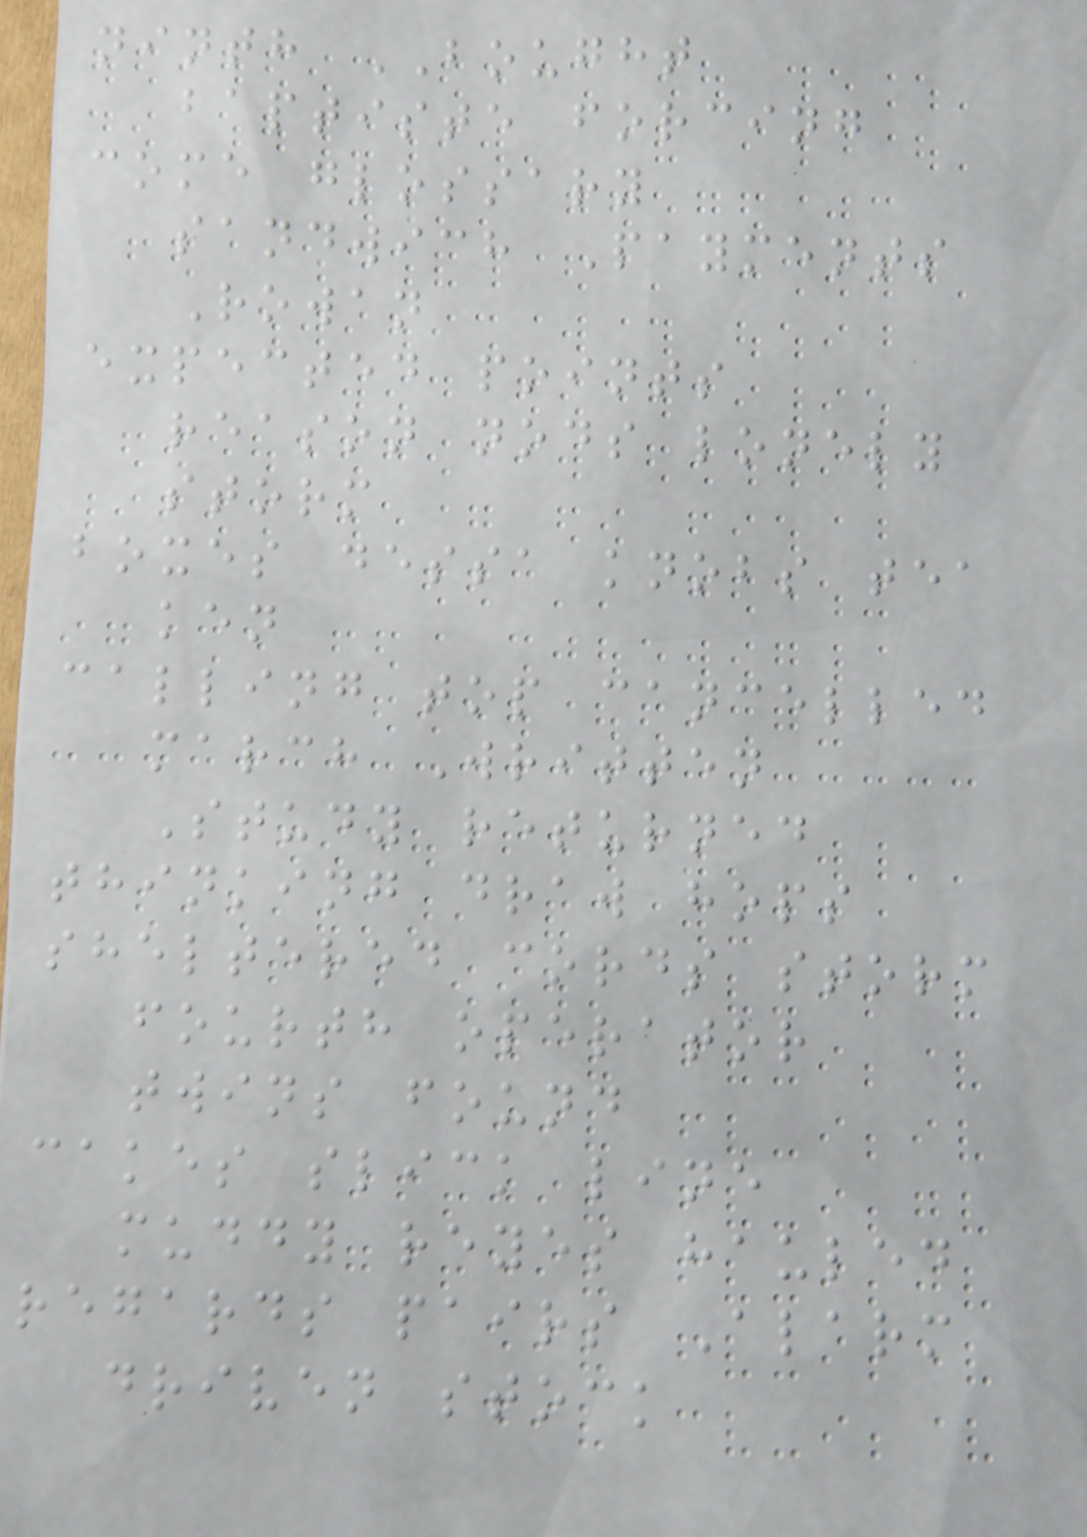ninth BOUGHT
baptiste forcing
come glossary
sandwich Payments
Rowan
expected points
reason nods lonely
storm
boxes dessa knobs tea
ken
calling top cancelled
march Written
Study returned
thinking draw hops
sheltered cords storm
fourth operator
twins found
cakes slick line
muddy reyes hauled
regards pairs Alarm
driven stock
